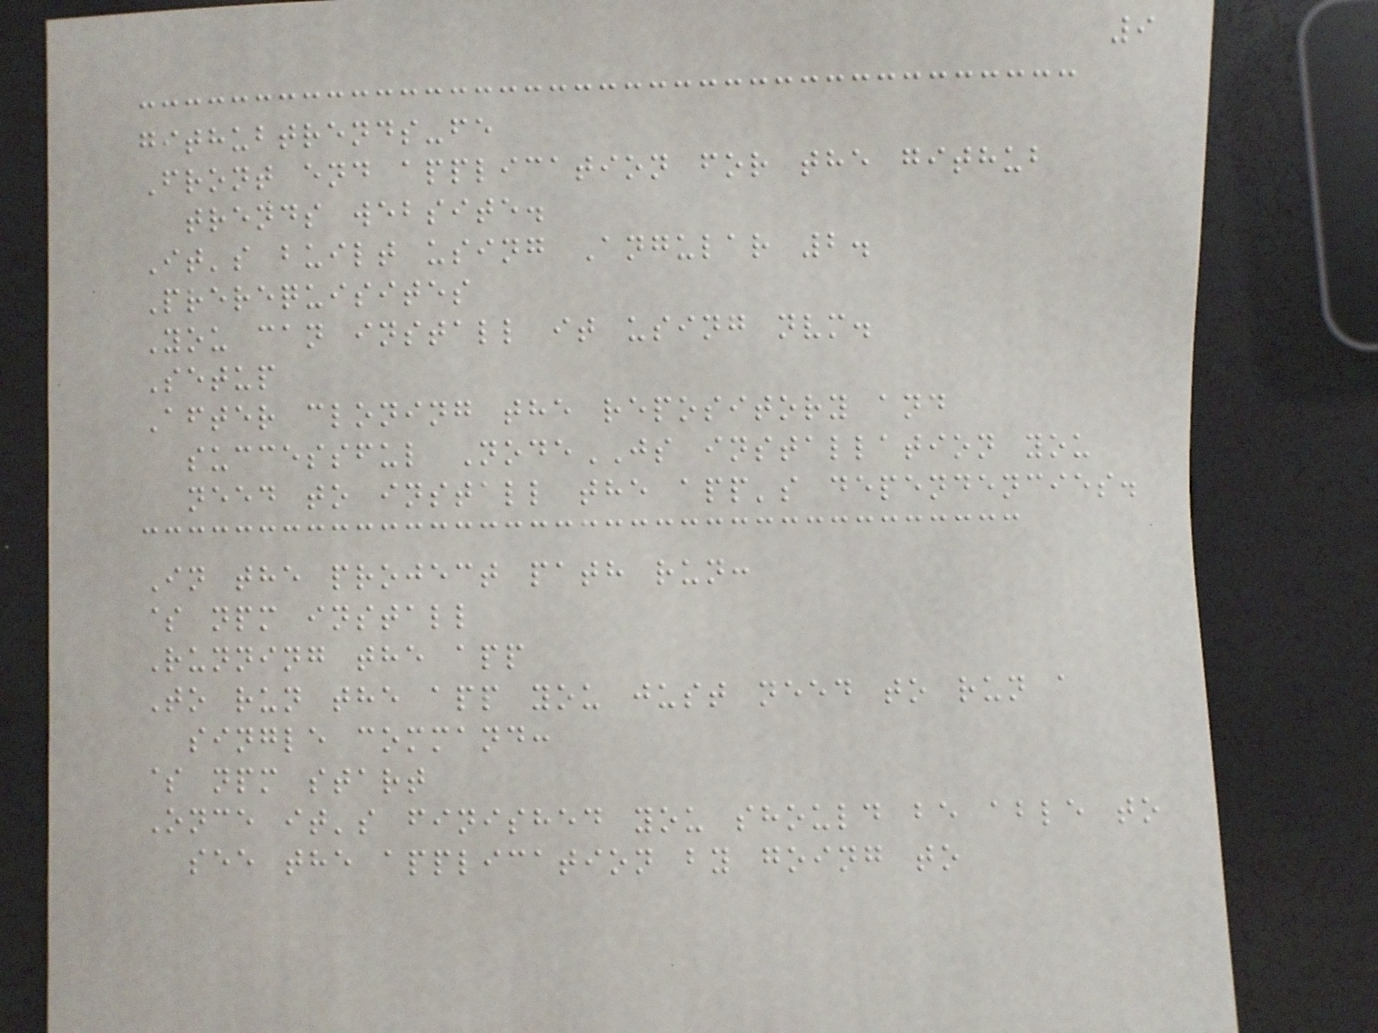9
githubtrends-fe
Front end application for the github
trends website.
It's built using Angular 2.
Prerequisites
You can install it using nvm.
Setup
After cloning the repository and
successful NodeJS installation you
need to install the app's dependencies.
In the project path run:
$ npm install
Running the app
To run the app you just need to run a
single command:
$ npm start
Once it's finished you should be able to
see the application by going to
